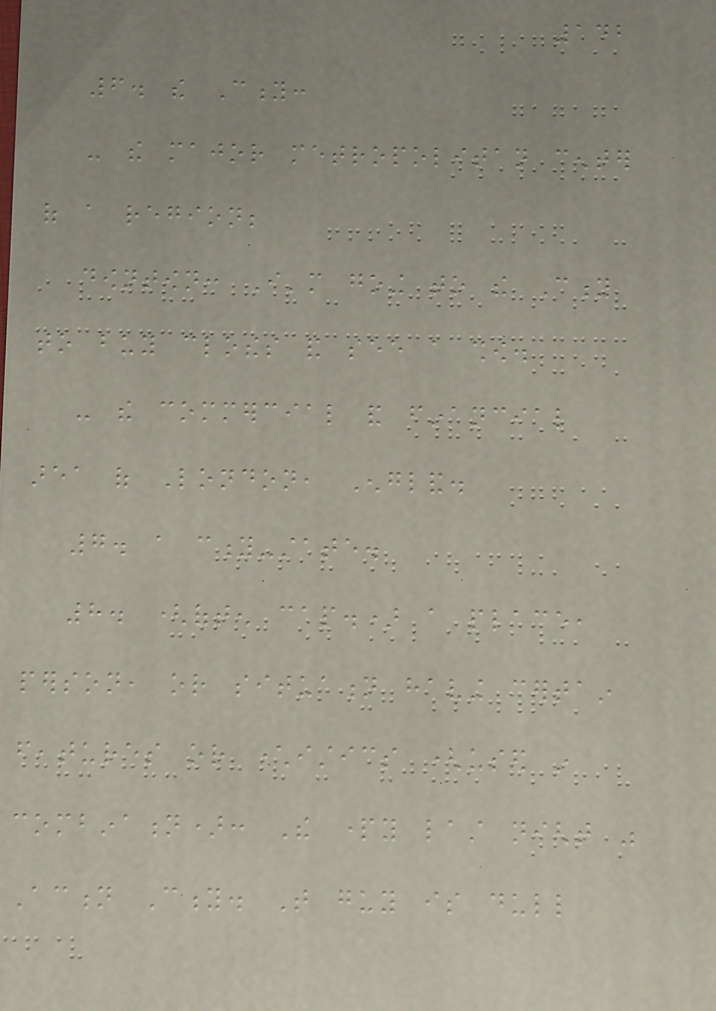142
6. the City:
- the major metropolitan center
of a region;
downtown: I'm going to the City
to buy clothes and see a show.
- the commercial and financial
area of London, England.
7. a city-state.
8. (often cap.) a place,
person, or situation having certain
features or characteristics (used in
combination): The party last night was
Action City. That guy is dull
